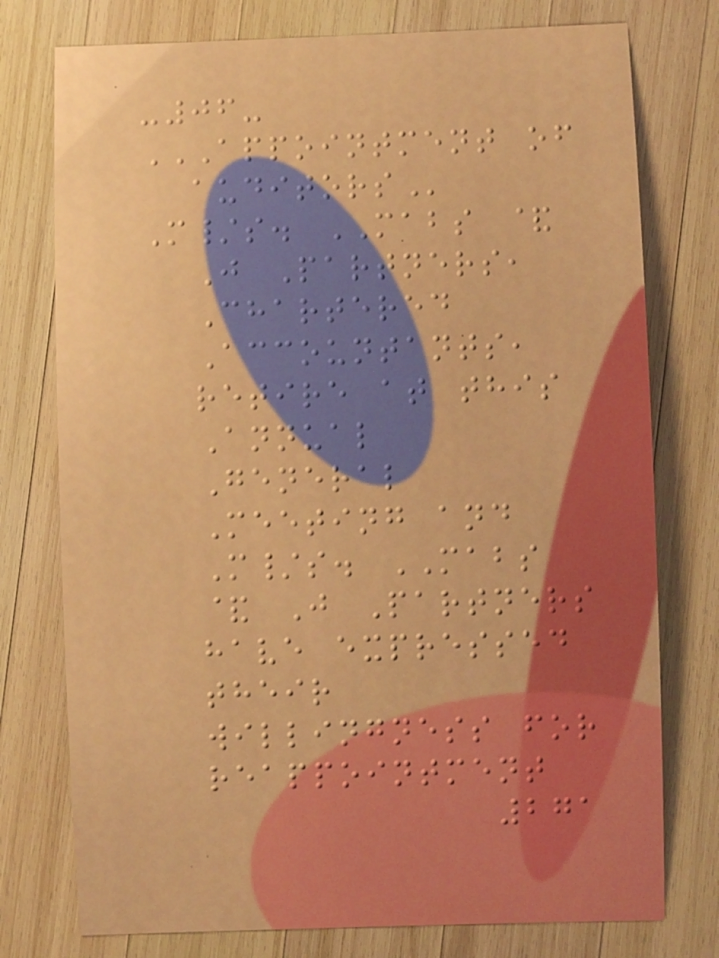-06-
APPOINTMENT OF
AUDITORS
M/s. MABS &
J Partners,
Chartered
Accountants,
retire at this
Annual
General
Meeting and
M/s. MABS
& J Partners
have expressed
their
willingness for
reappointment
271
